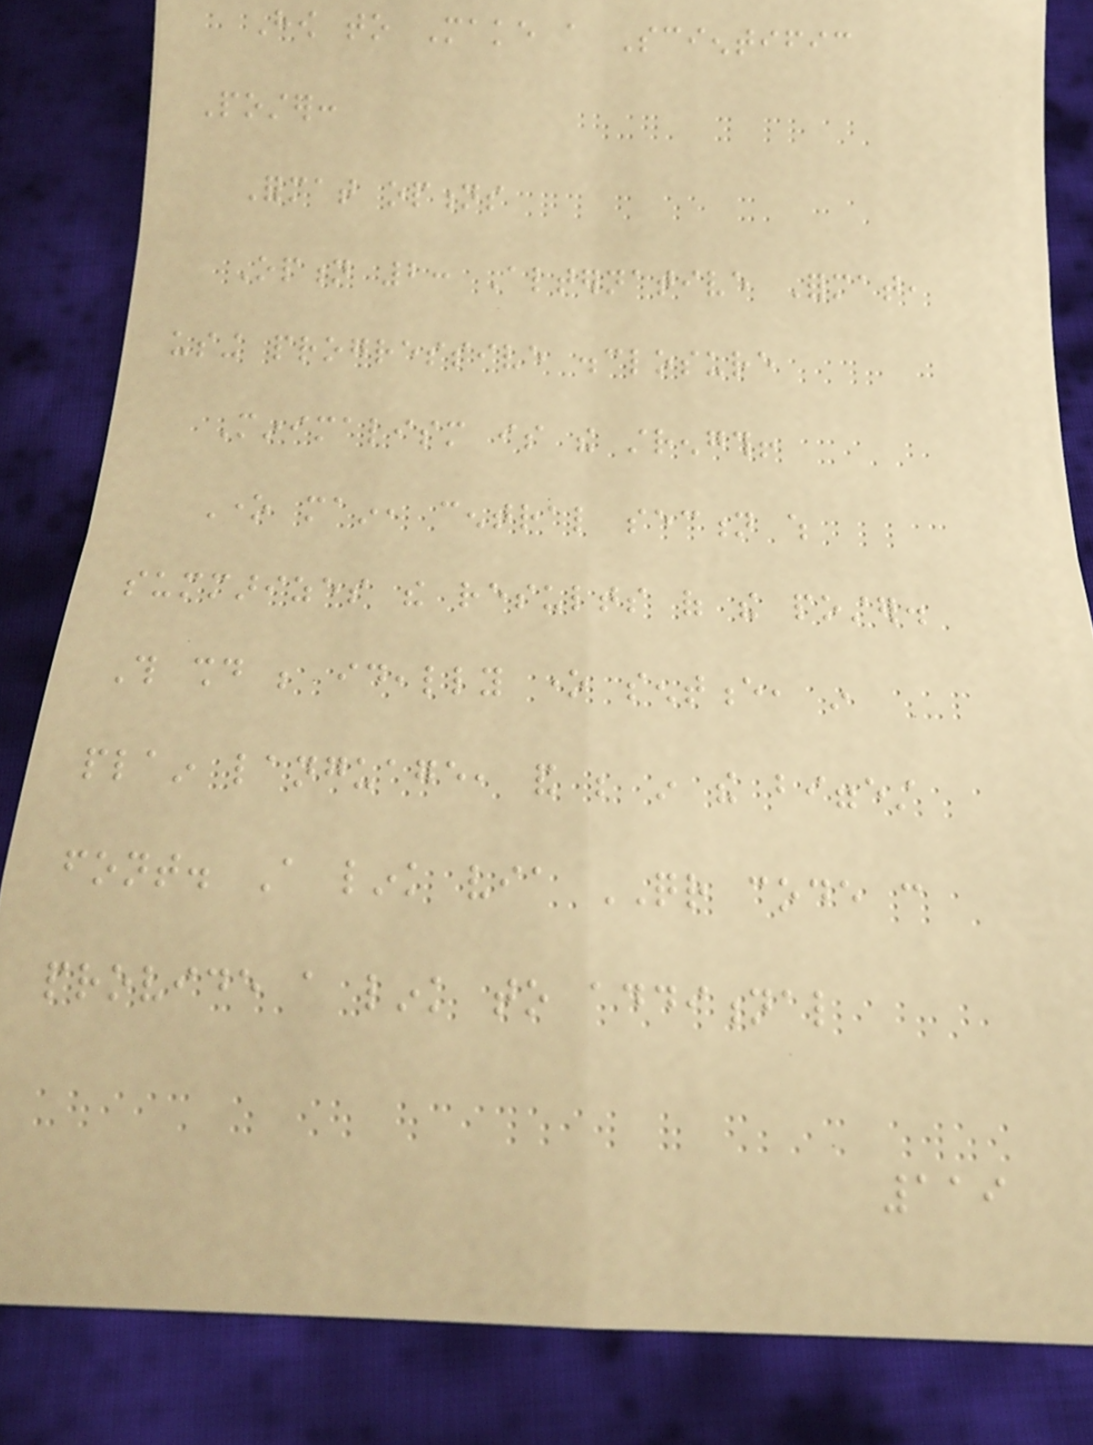How to Make a Scientific
Poster:
Format options
Option 2: Alternative Format,
using progressive disclosure
Minimalism is the strength!
One main, central section which
summarizes the results of the poster.
This should be ideally one sentence, in
plain language, and be in the biggest
font. A link via QR code can
provide a link to additional
119
